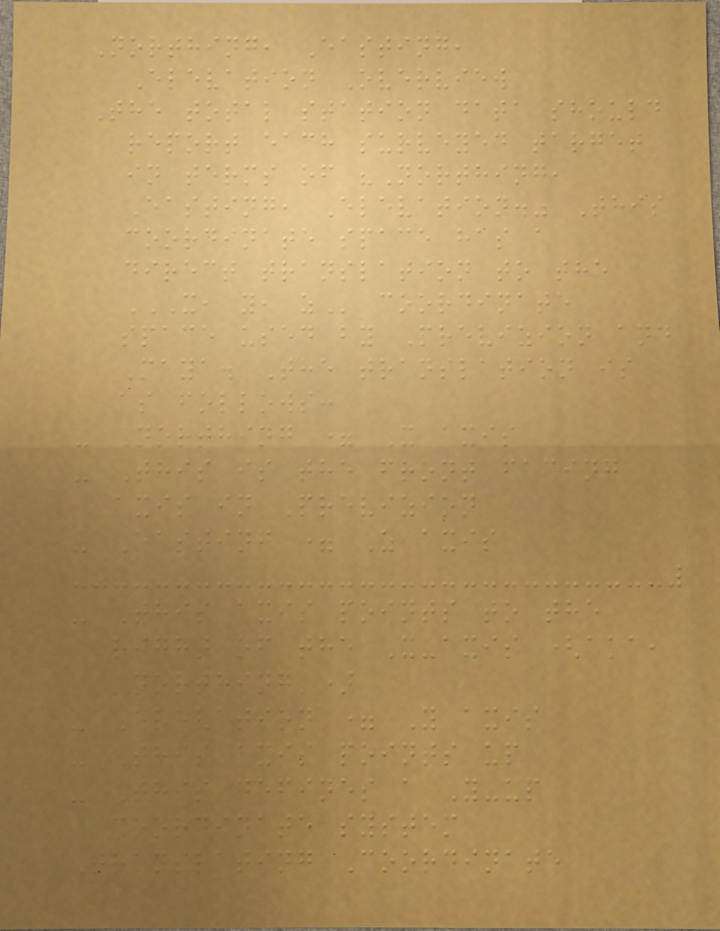Northing, Easting,
Elevation Overview
The total station data should
report each surveyed target
in terms of "Northing,
Easting, Elevation." This
coordinate space has a
direct translation to the
X, Y, Z coordinate
space used by Previzion and
Maya. The translation is
as follows:
- Northing = X axis
- This is the front facing
axis in Previzion
- Easting = Z axis
- This axis points to the
right of the X-axis (aka,
'northing')
- Elevation = Y axis
- This axis points up
- This defines a Y-up
coordinate system
Translating Coordinate
